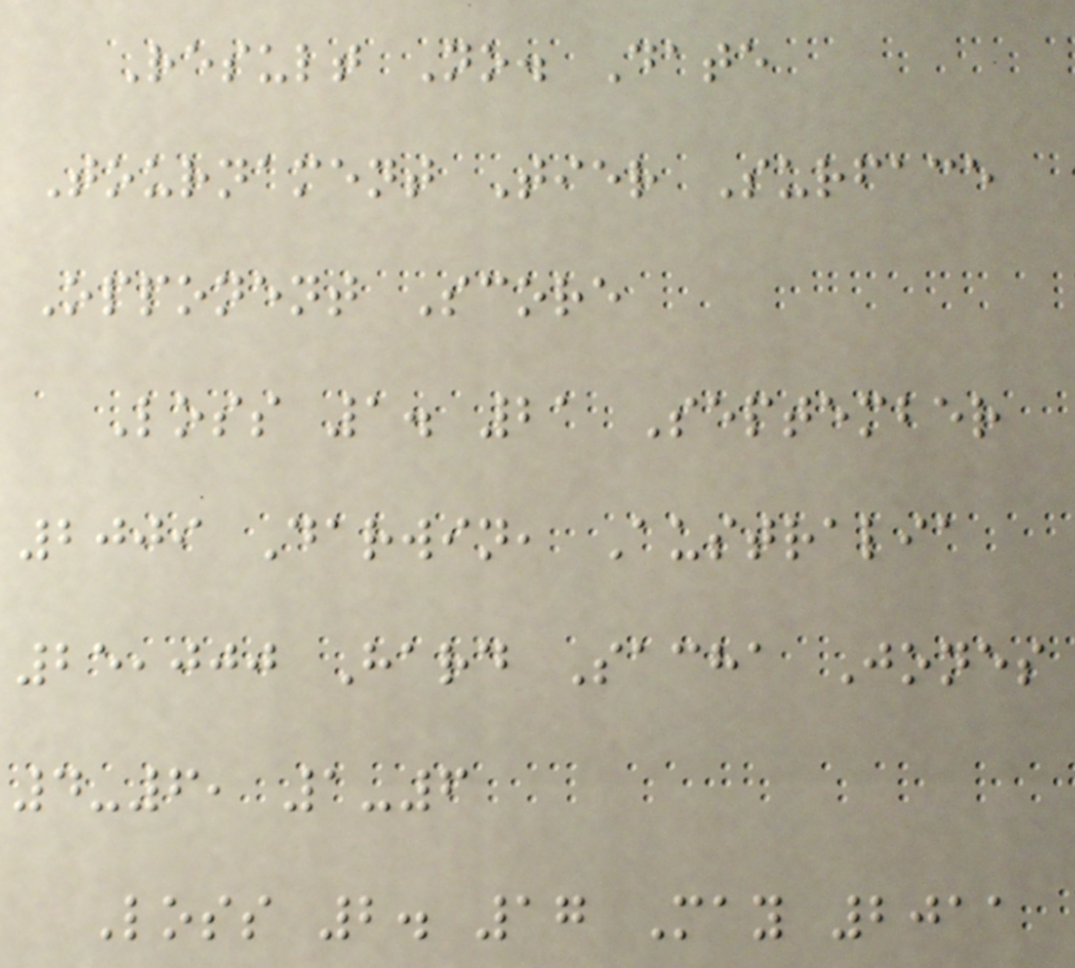Result No. Date
Tournament Tier Surface
Opponent Score
Loss 1. 21 September
2009 Darwin, Australia
25,000 Hard Sacha Jones
4-6, 1-6
Loss 2. 17 May 2011
